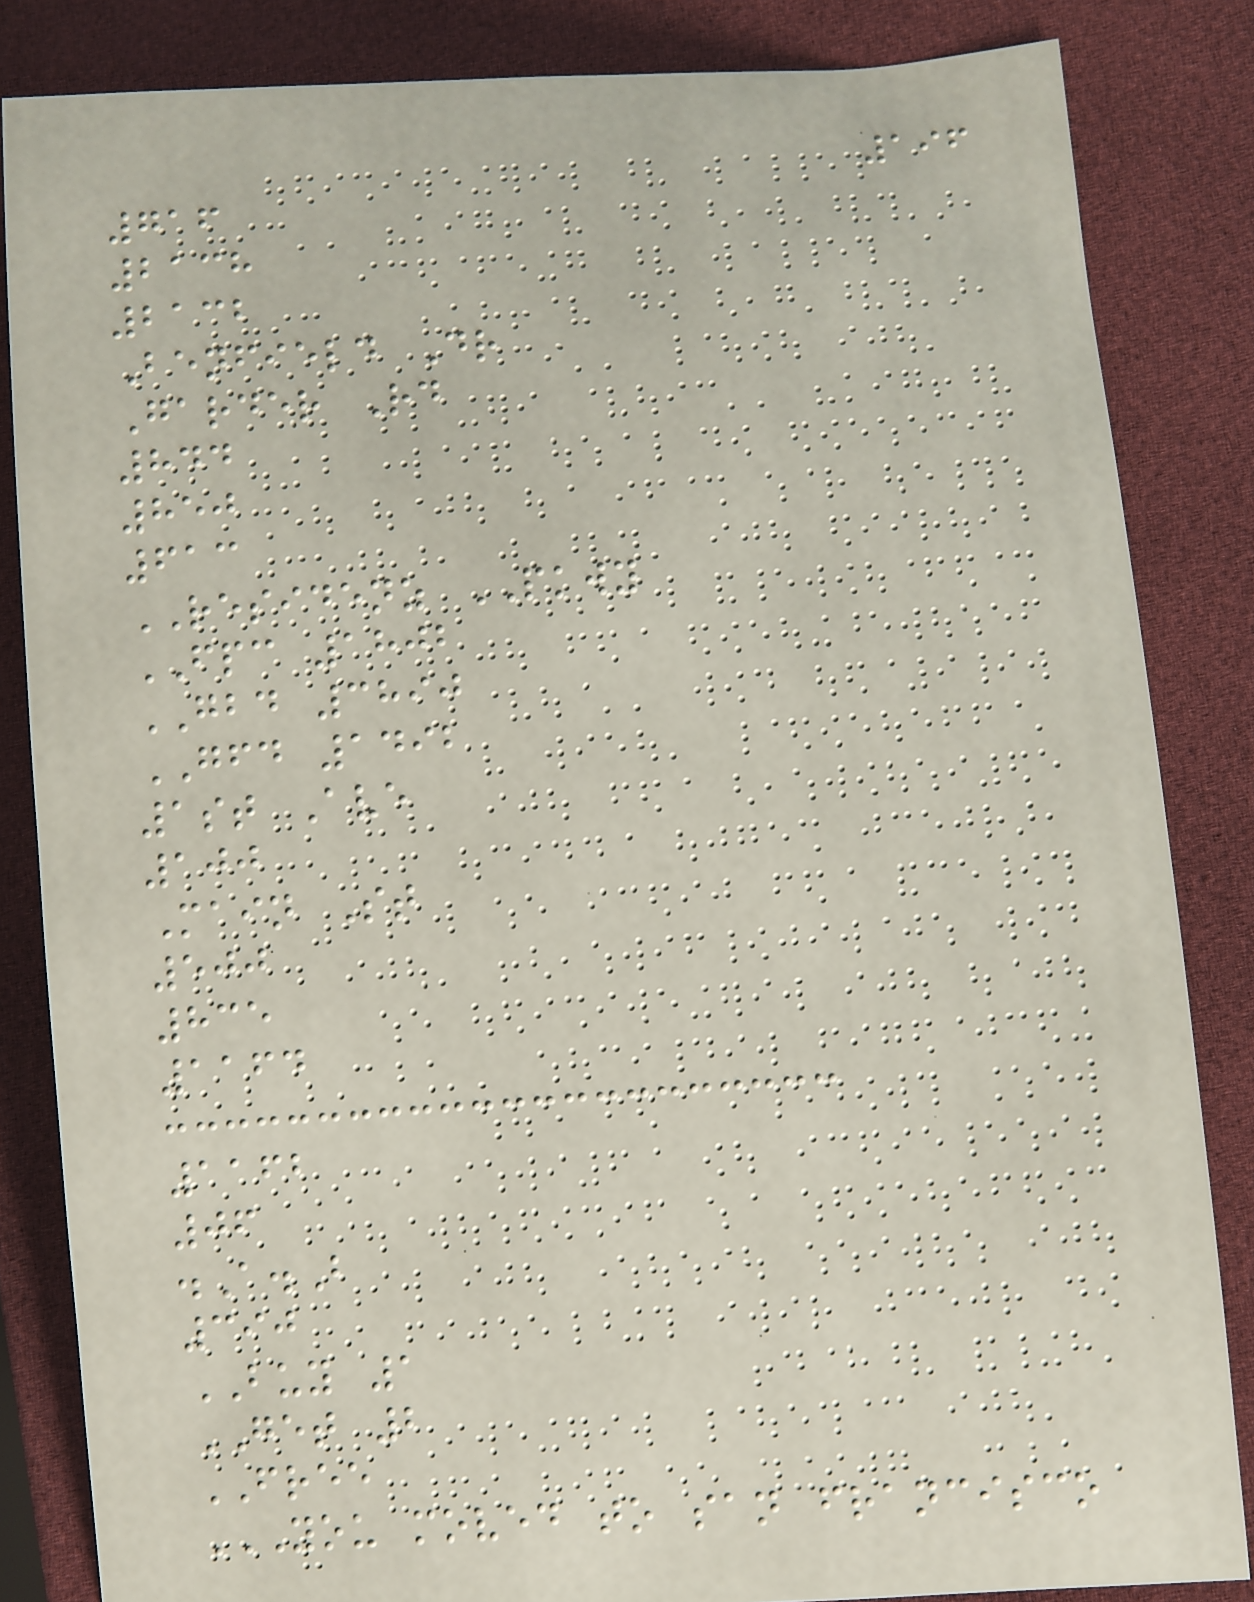196
716
2138
2132
Benfield Dr
Garder Rd
844
850
613
RESIDENZ PKWY
FPC 1802
GBD 3890
GFD 1492
1st Ave
100
Main St
500
835
1164
1162
06
.A.B
390
BUY 1
GET 2
FREE
YOU MOVED TO SAN FRANCISCO
